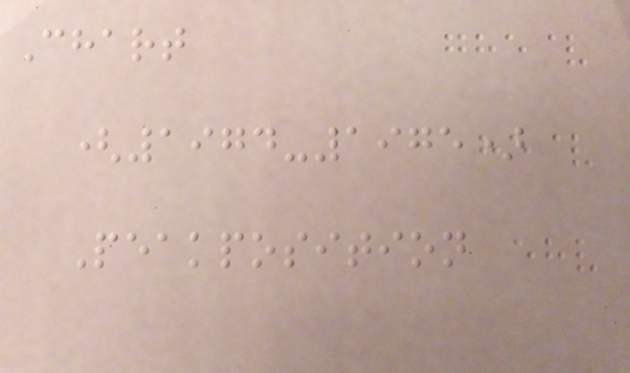Chart
(1974-1975)
Peakposition
